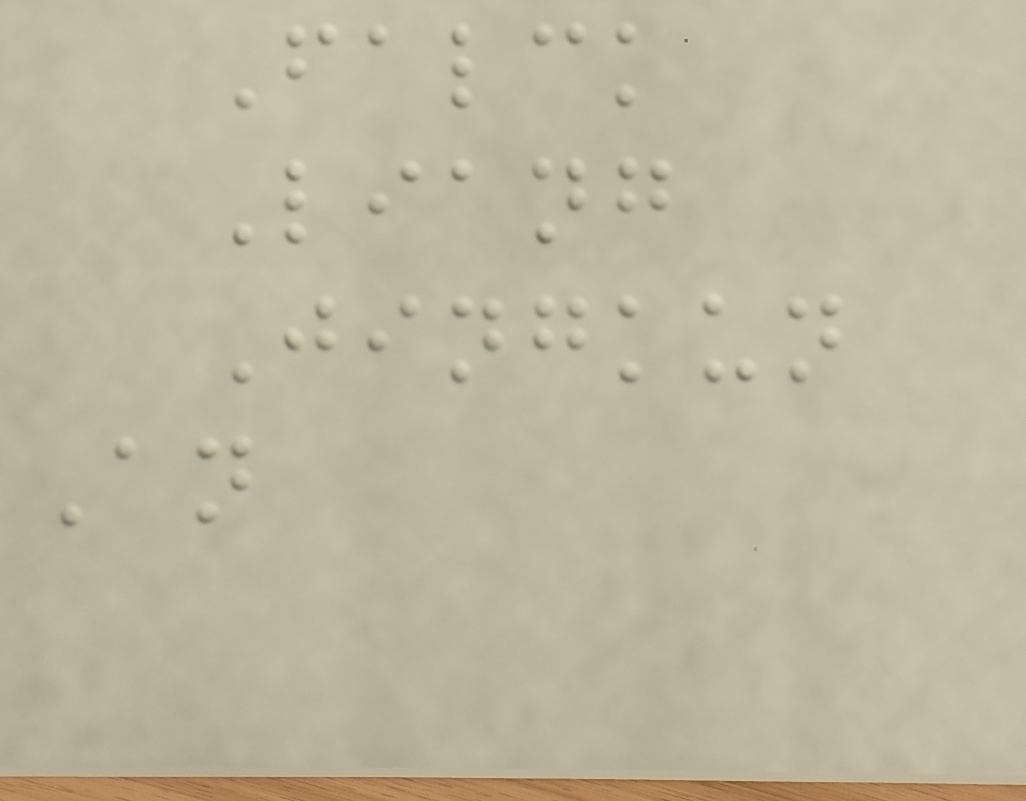Falck
Liang
Jingkun
An
